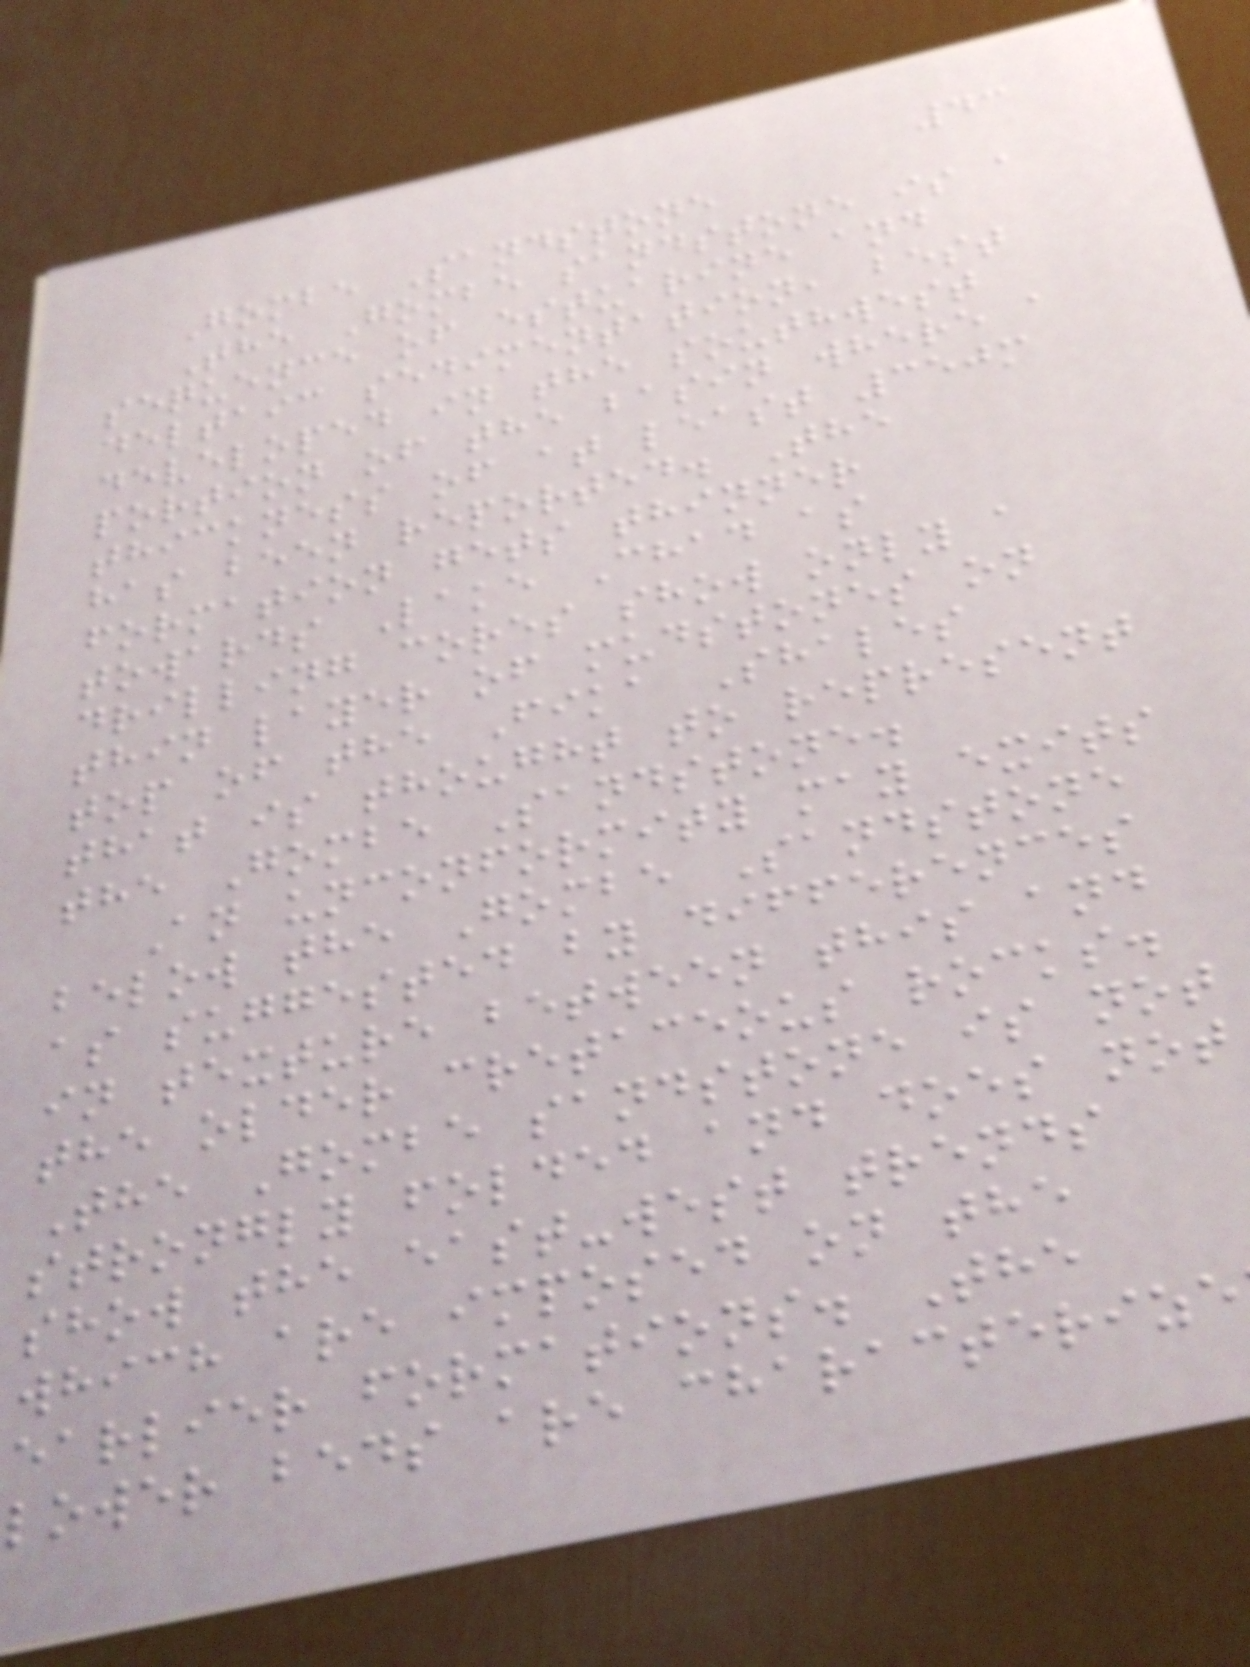43
Gombe Sandstone
The Gombe sandstone is a
sequence of estuarine and
deltaic sedimentation, best
developed in the southwest
portion of the basin where a
thickness of at least 350m
has been reported. The
formation gets thinner
towards Lake Chad as
drilling cores show only a
thin layer of mudstones on
top of the Fika Shales
that is thought to represent
the Gombe Sandstone.
An unconformity may exits
below the Gombe Sandstone
as suggested by differences
in texture between this and
the older cretaceous rocks.
The Gombe sandstone is not
strongly folded and does not
show the east-west trends
which are imposed on the
earlier formations. The
lower beds are characterize
